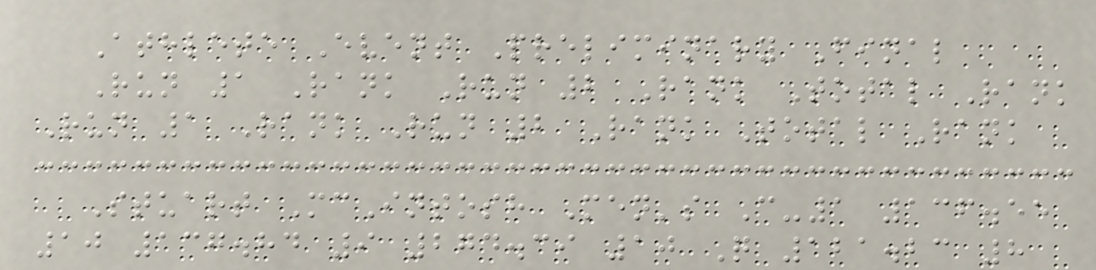Athlete Event Preliminary Final
Run 1 Rank Run 2 Rank Total Rank
Run 1 Rank Run 2 Rank Total Rank
Stuart McIntosh Men's C-1 136.55
10 137.84 9 274.39 10 Q 121.23 8
